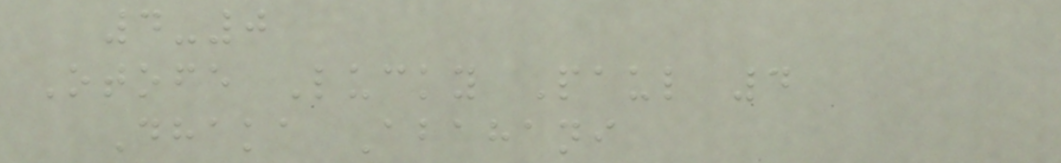4-0
Otofe Lucky Paul 4
Dhaka Abahani
